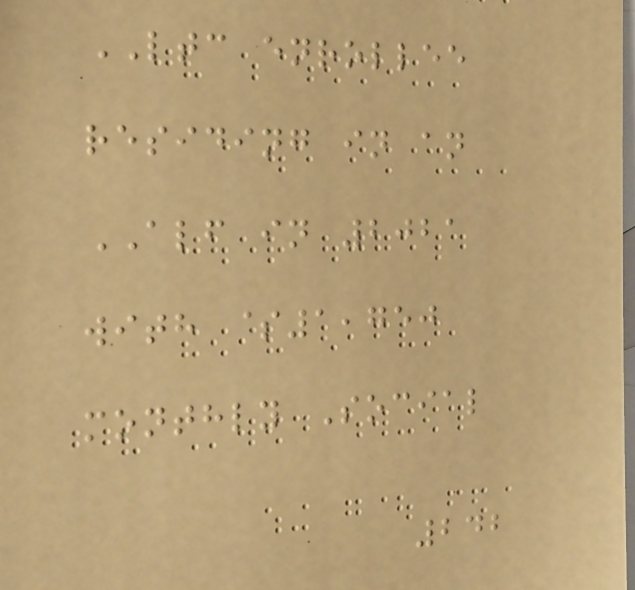LTC enrollee
residing in an
ALF in 2021
with $1,750
monthly Social
242
